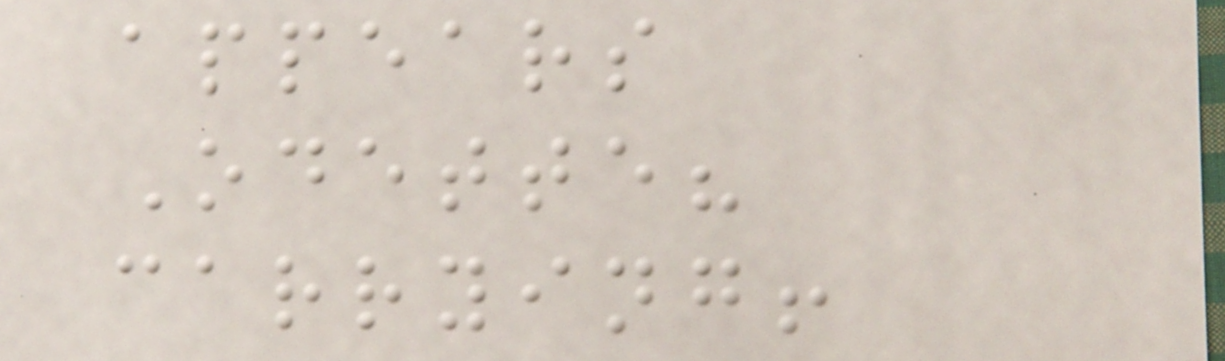appears
Odette?
carrying!
